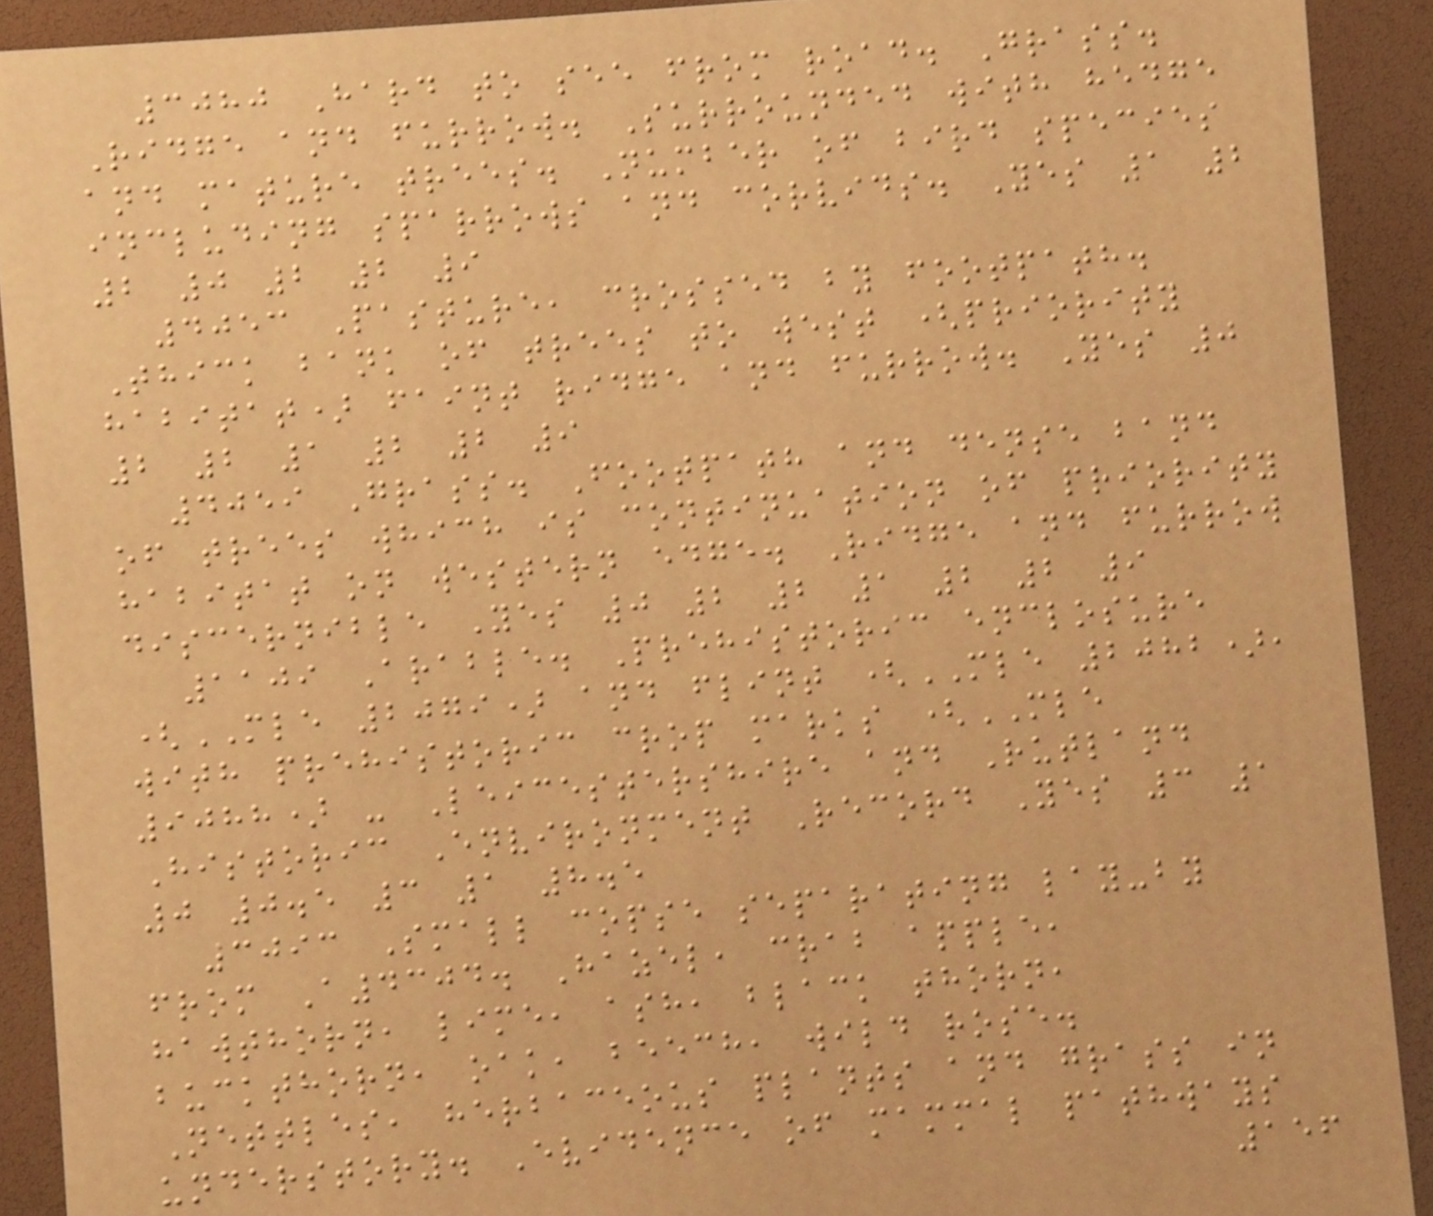3080 Hard to see from road. Grass.
Ridge and furrow. Surrounded with hedge
and mature trees. Number of bird species
including sparrows and corvids. Yes 1 2
2 0 2 2 9
4053 Pasture, crossed by footpath.
Thick bank of trees to west (priority
habitat) faint ridge and furrow. Yes 0
2 2 1 2 2 9
4059 Grass. Footpath and dense band
of trees which is continuation of priority
habitat on western edge. Ridge and furrow
discernible Yes 0 2 2 1 2 2 9
1109 Arable. Prehistoric enclosure
(MLE 2079) and flint (MLE 2082),
with prehistoric crop marks (MLE
9088) - Leicestershire and Rutland
Historic Environment Record Yes 3 1
0 0.5 3 1 8.5
3093 Small copse separating lay-by
from A4304. Hazel, crab apple,
hawthorn, lime, ash, black thorn,
buckthorn, oak, beech, wild rose.
Nettles, herbaceous plants and grass in
understory. Evidence of mammal pathways
156
